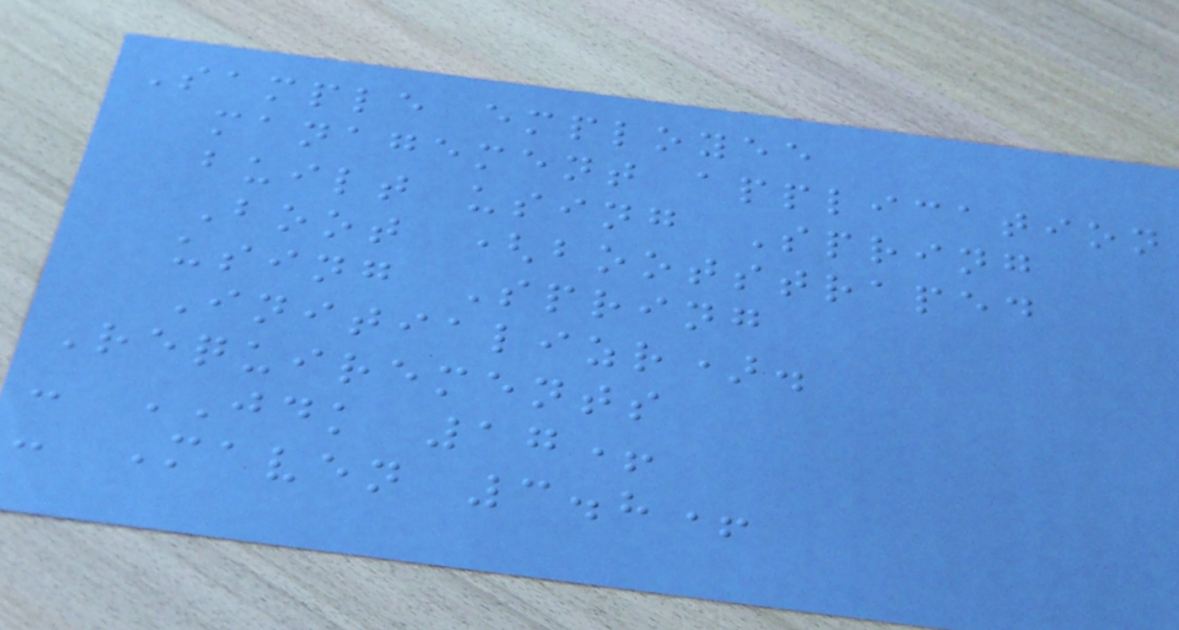Sample employee
management application
built using Spring
Boot (bootstraped
using Spring
Initializr).
Requirements
- JDK 17+
- Maven 3.8+
